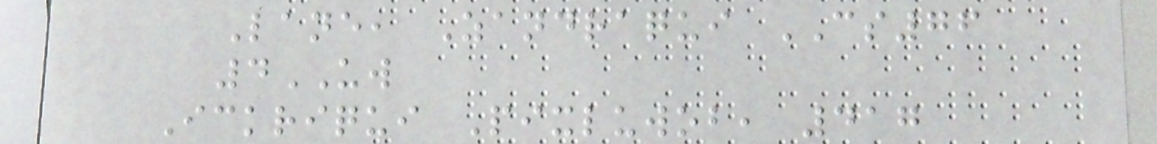Lane, Zandraqui CS76
4UW
Ickriqui Pixluwob, 417
